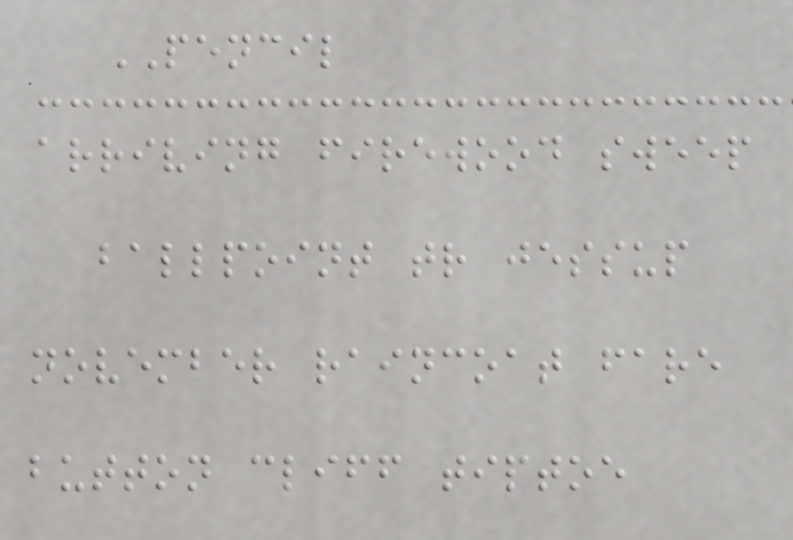PENCIL
arriving firewood sweep
ballpoint tr jessup
november raincoat fare
button cliff tiptoe
